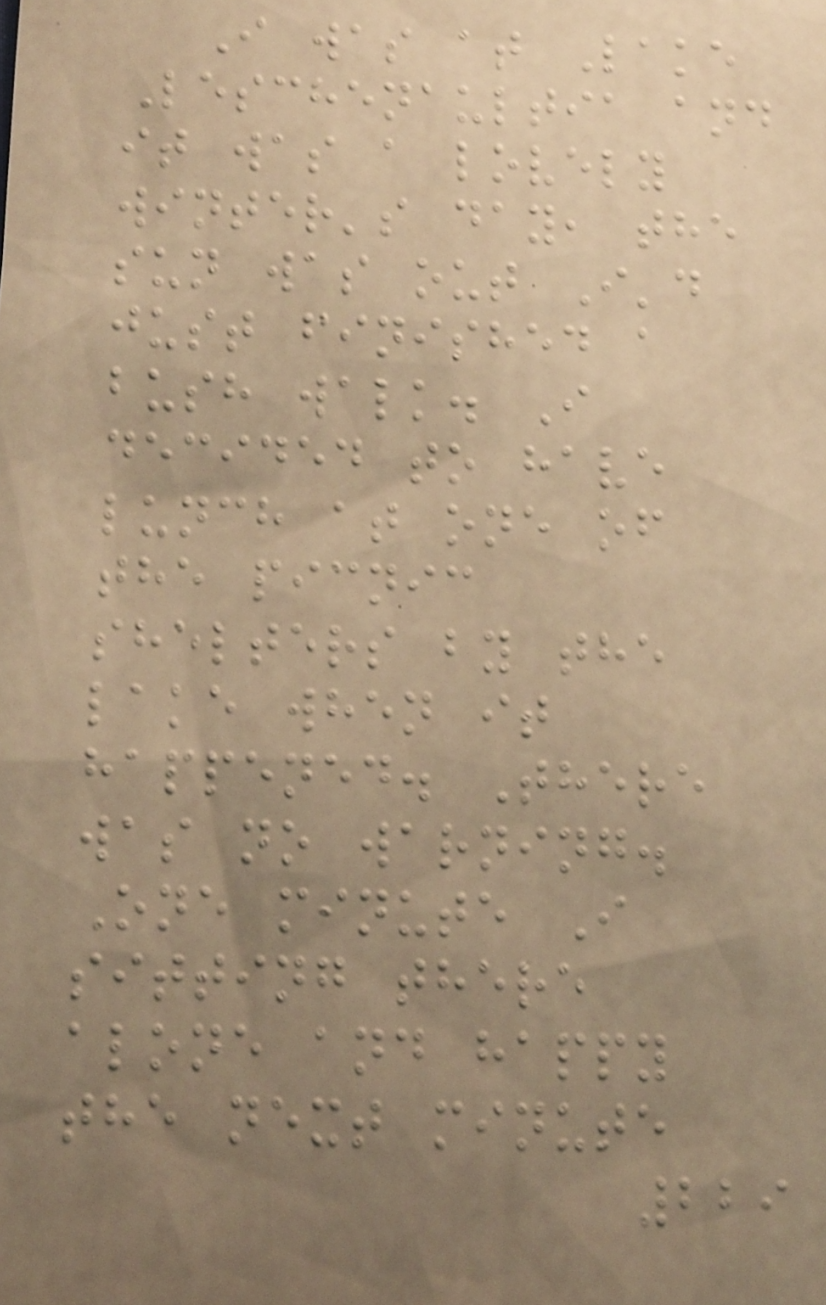I was at Lake
Leschenaultia and
it was a lovely
winter's day, the
sun was out I'd
just finished a
bush walk. I
decided to have
lunch at one of
the picnic
shelters by the
lake when it
happened. There
was no warning.
One minute I
sitting there
alone and happy
the next minute
229
